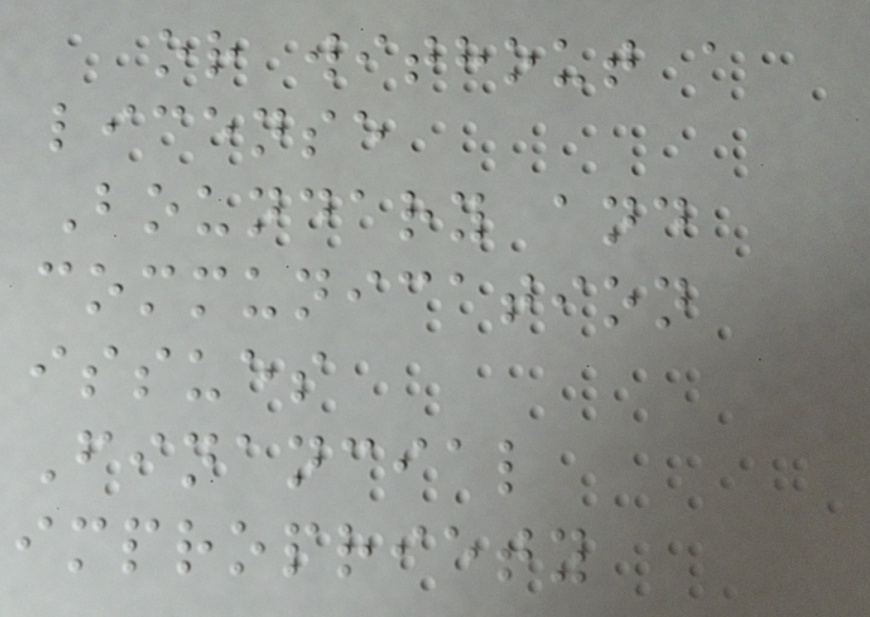or without a
license
Boundary and
communication
issues
Financial
impropriety
